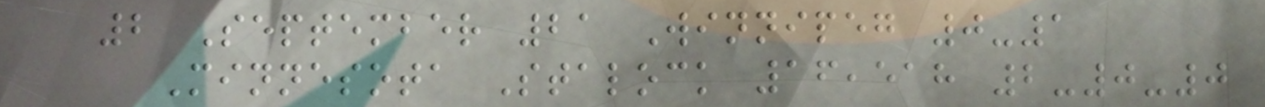2 September 21 Winnipeg 0-1
Minnesota Stalock 16,518 2-0-0
